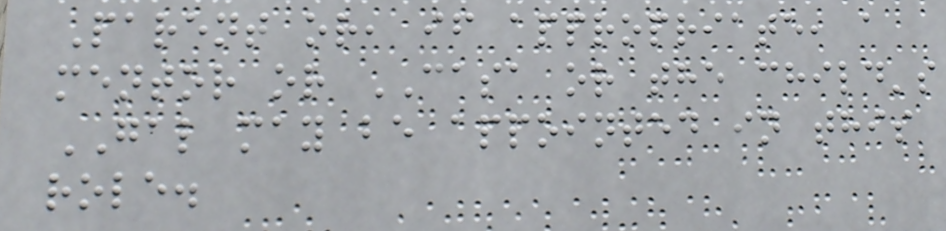Parent or, if appropriate, a
mentor or CASA or the child's
GAL may be appointed in this
role.
